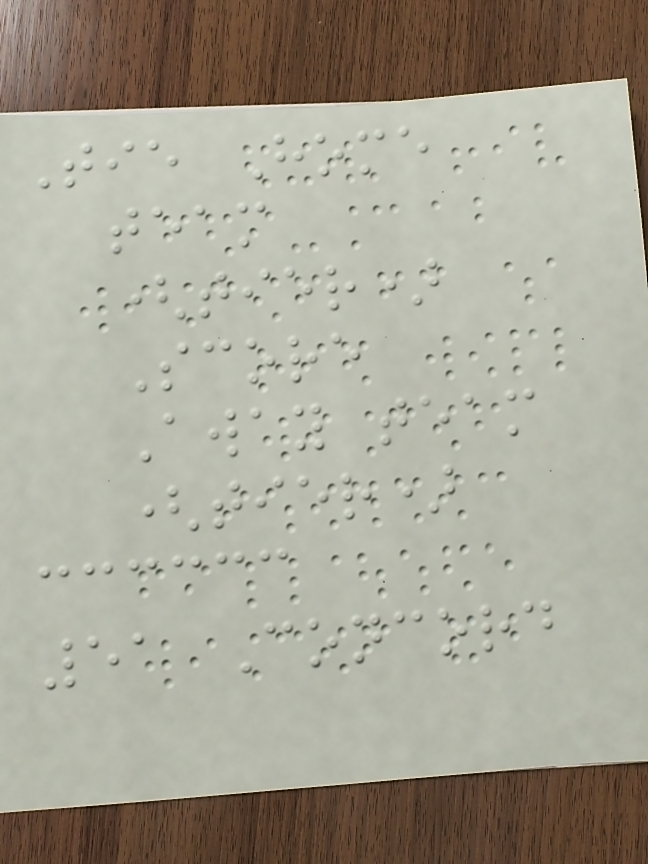Tie Home
team
(tier)
Score
Away team
(tier)
51 Concord
